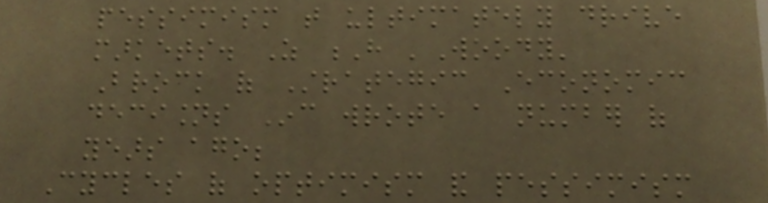pessimism that ultimately drive
markets. As H 'Woody'
Brock of Strategic Economic
decisions Inc wrote a number of
years ago;
Cycles of optimism and pessimism
